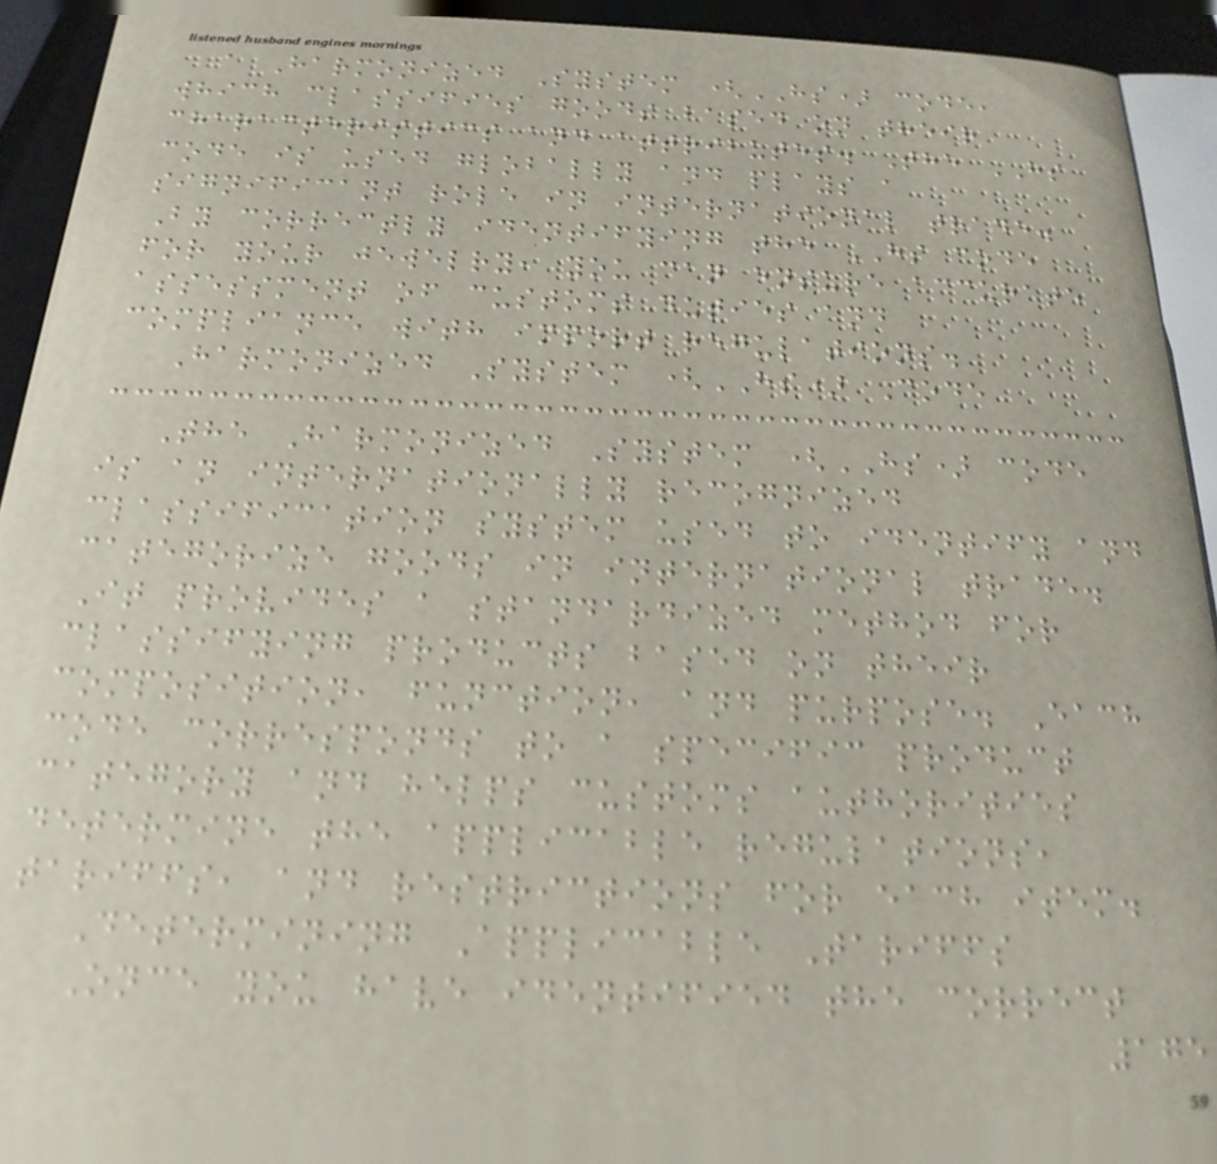a Harmonized System (HS) code,
which classifies goods based on their
characteristics and attributes. The HS
code is used globally and plays a
significant role in international trade.
By correctly identifying the HS code
for your jewelry, you can ensure accurate
assessment of customs duties and
compliance with import regulations.
Harmonized System (HS) Code
The Harmonized System (HS) code
is an internationally recognized
classification system used to identify and
categorize goods in international trade.
It provides a standardized method for
classifying products based on their
composition, function, and purpose. Each
code corresponds to a specific product
category and helps customs authorities
determine the applicable regulations,
tariffs, and restrictions for each item.
Determining Applicable Tariffs
Once you have identified the correct
175
